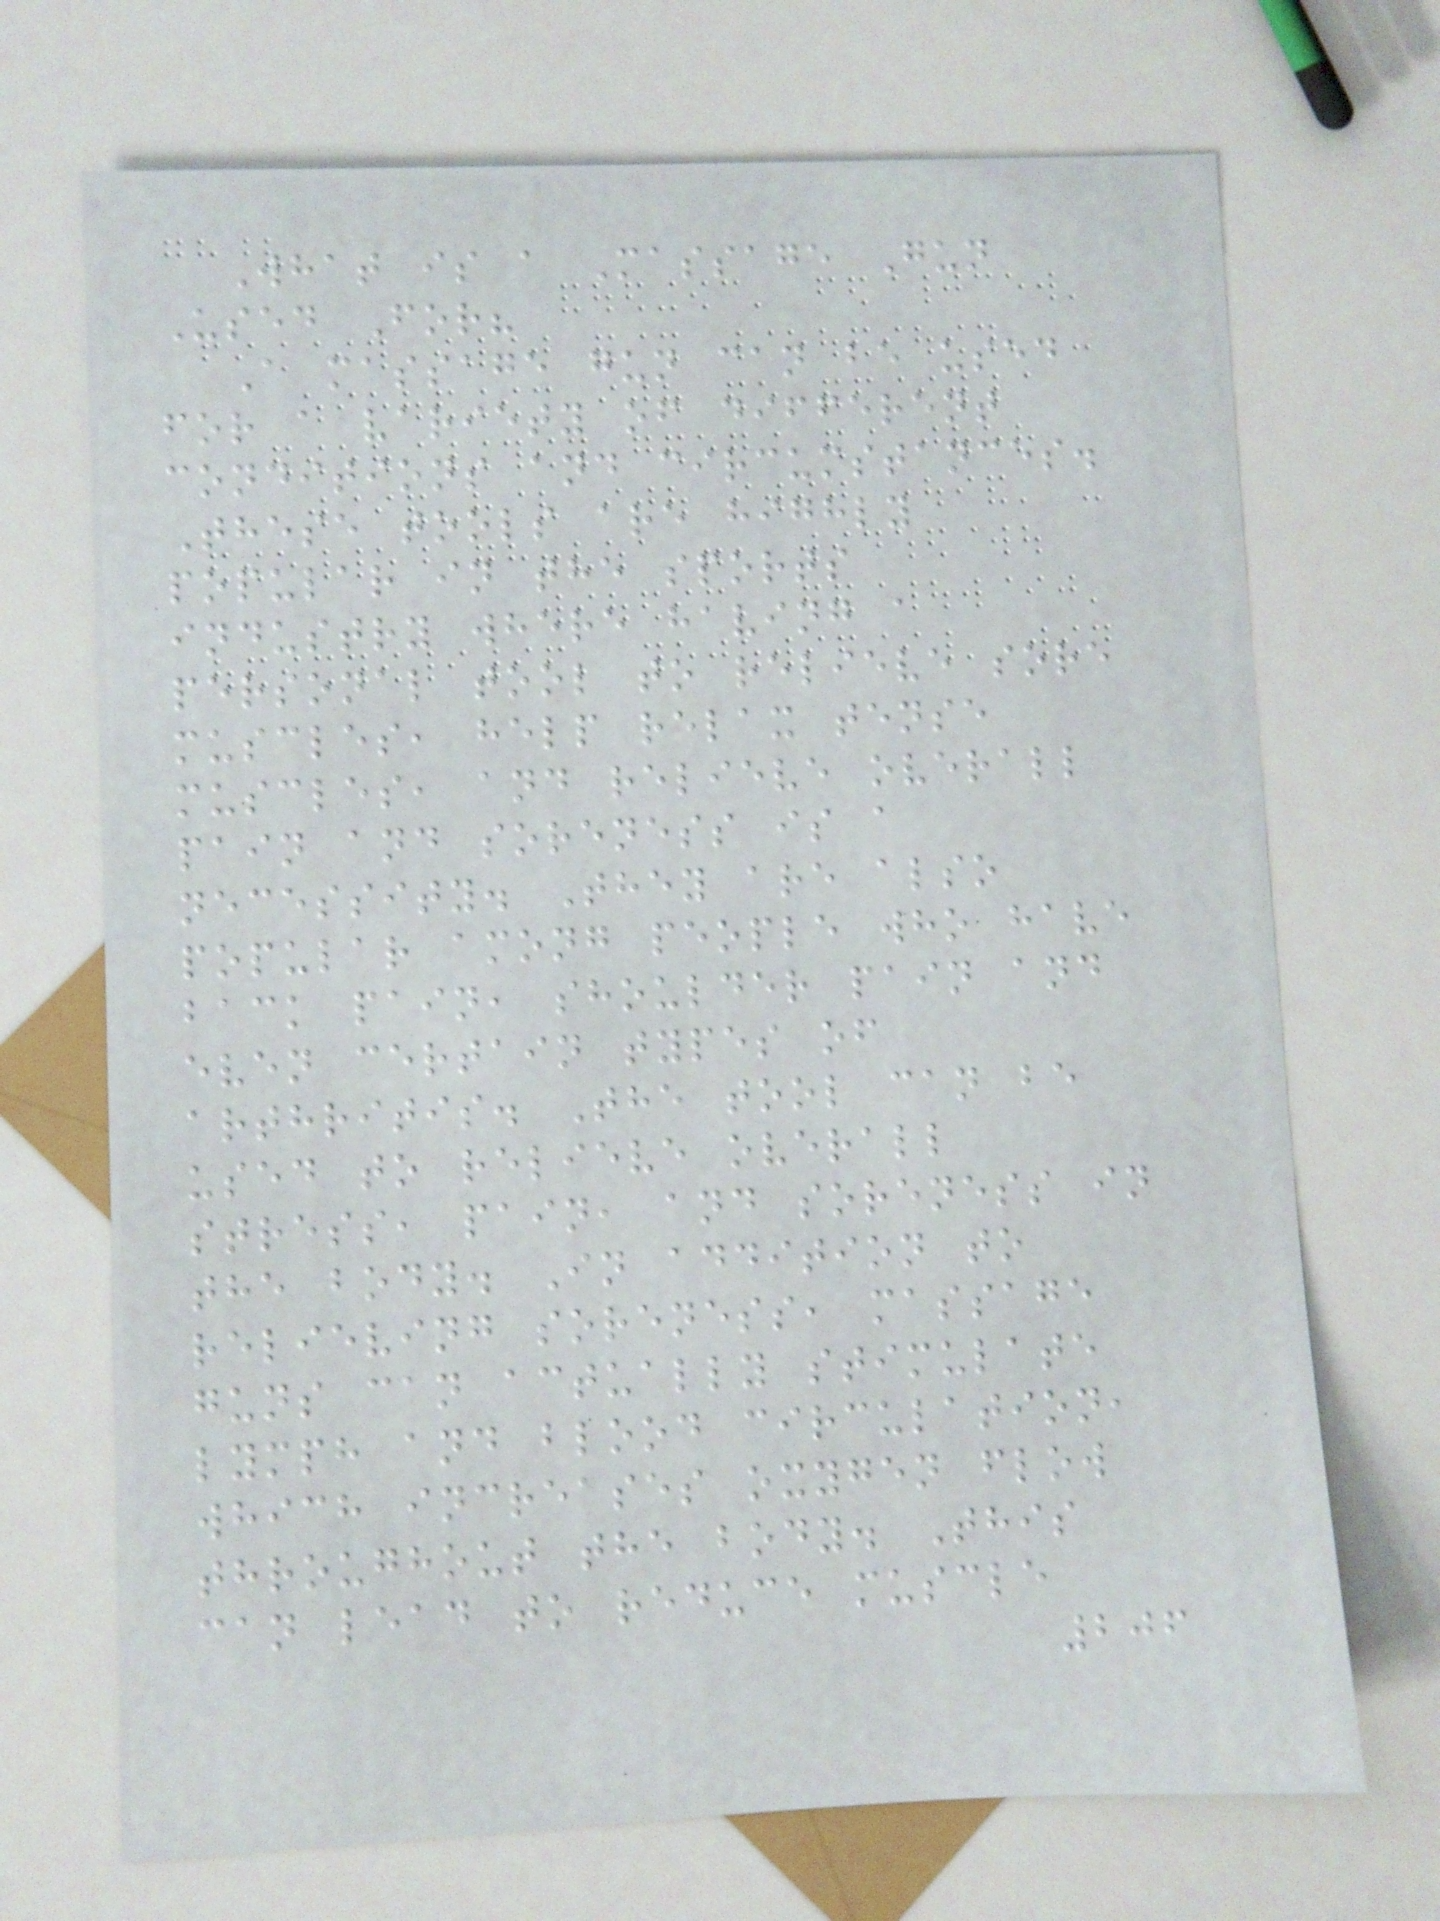What is a Massage Gun
Used For?
A massage gun can be used
for a variety of different
conditions and circumstances.
These tools are highly
popular in the sports
industry where having a
personal tool to relieve sore
muscles, help relax tense
muscles, and relieve overall
pain and soreness is a
necessity. They are also
popular among people who have
back pain, shoulder pain and
even certain types of
arthritis. The tool can be
used to relieve overall
stress, pain, and soreness in
the body. In addition to
relieving soreness, massage
guns can actually stimulate
lymph and blood circulation,
which increases oxygen flow
throughout the body. This
can lead to reduce muscle
206
